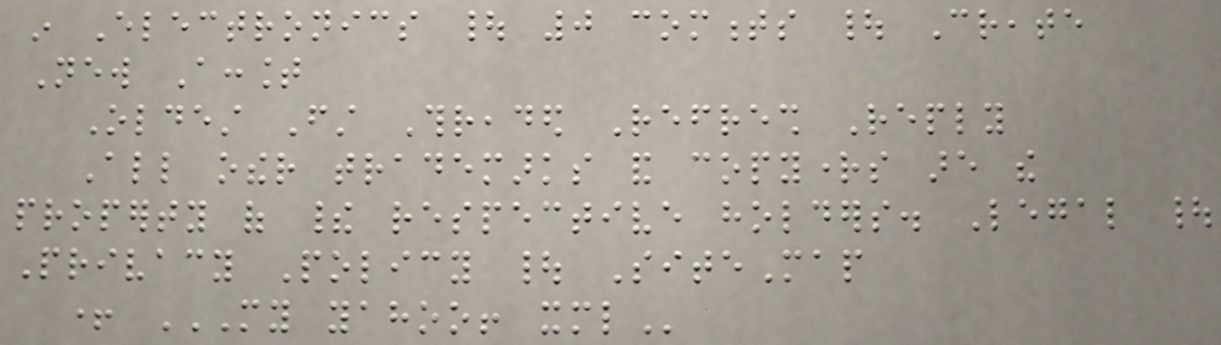in Electronics | 0 comments | Create
New Account
Oldest First Threaded Refresh Reply
All other trademarks and copyrights are the
property of their respective holders. Legal |
Privacy Policy | SiteMap
+ MY YAHOO! XML
